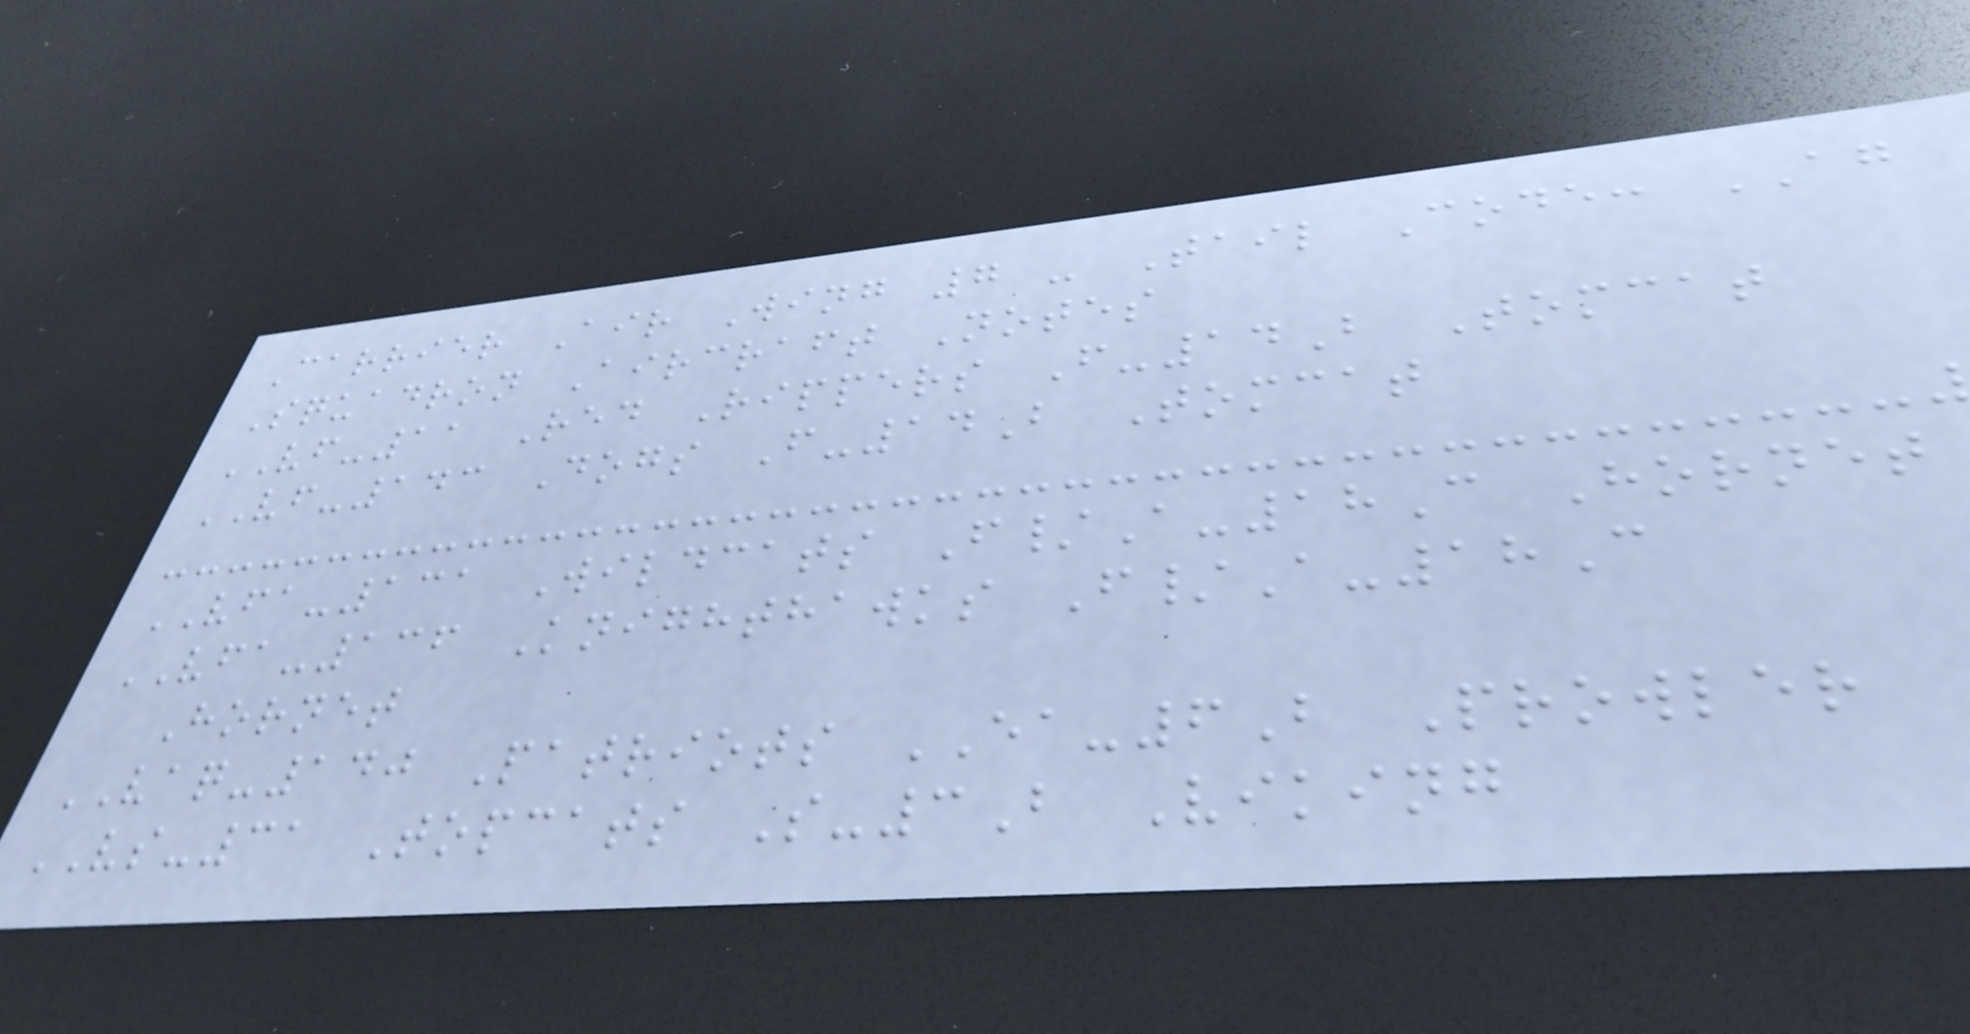Carrier Air Wing 7 - Tail Code: AG
Squadron Aircraft Notes
VF-11 Red Rippers F-14B Tomcat
VF-143 Dogs F-14B Tomcat
VFA-131 Wildcats F/A-18C Hornet
VFA-136 Knighthawks F/A-18C
Hornet
VAQ-140 Patriots EA-6B Prowler
VS-31 Topcats S-3B Viking
